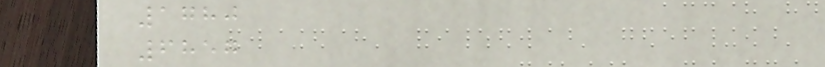1780
6857
